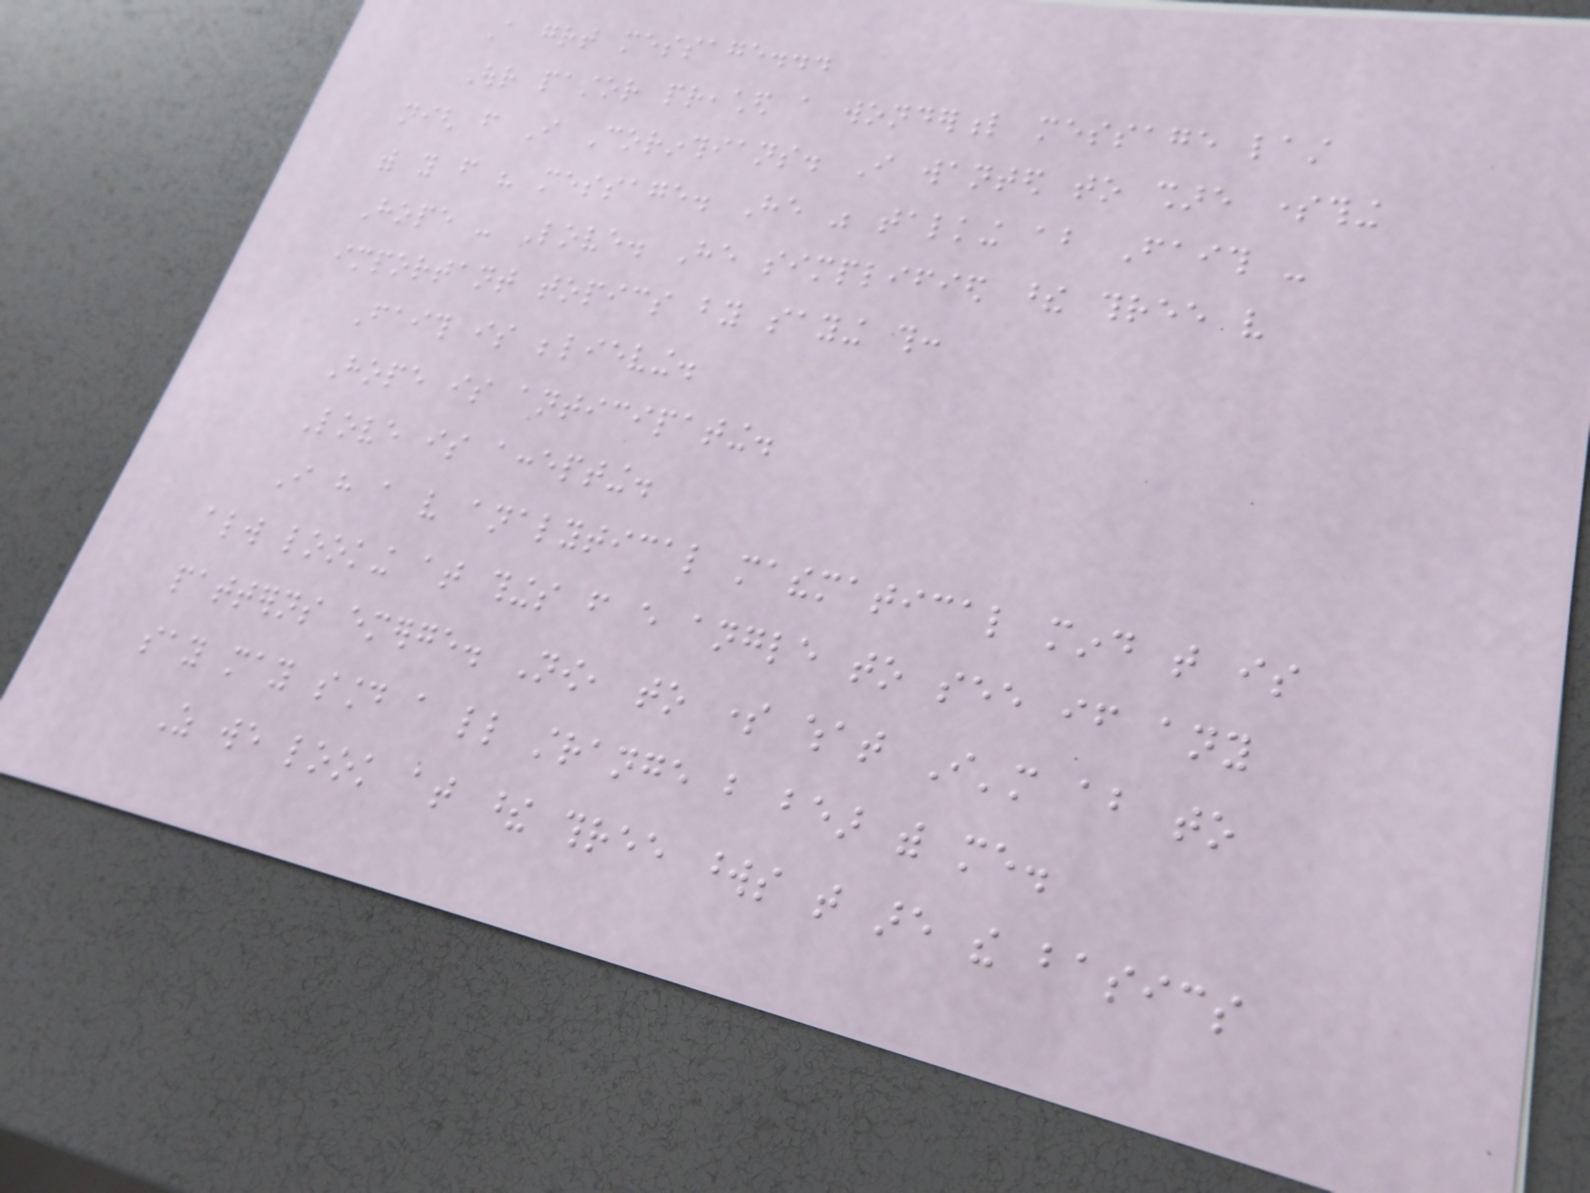A great message...
Our pastor preached a wonderful message last
nigh from I Corinthians. I wanted to share something
with you from his message. He was talking about Faith -
Hope - Love. He simplified these three very
important topics by saying this:
Faith is believing.
Hope is anticipating.
Love is accepting.
I have a very analytical mathematical mind that is
always looking at things from every angle to see if any
patterns emerge. Now, to some what I'm about to
say may sound a little strange but bear with me.
As we look at these three words that are the basics
